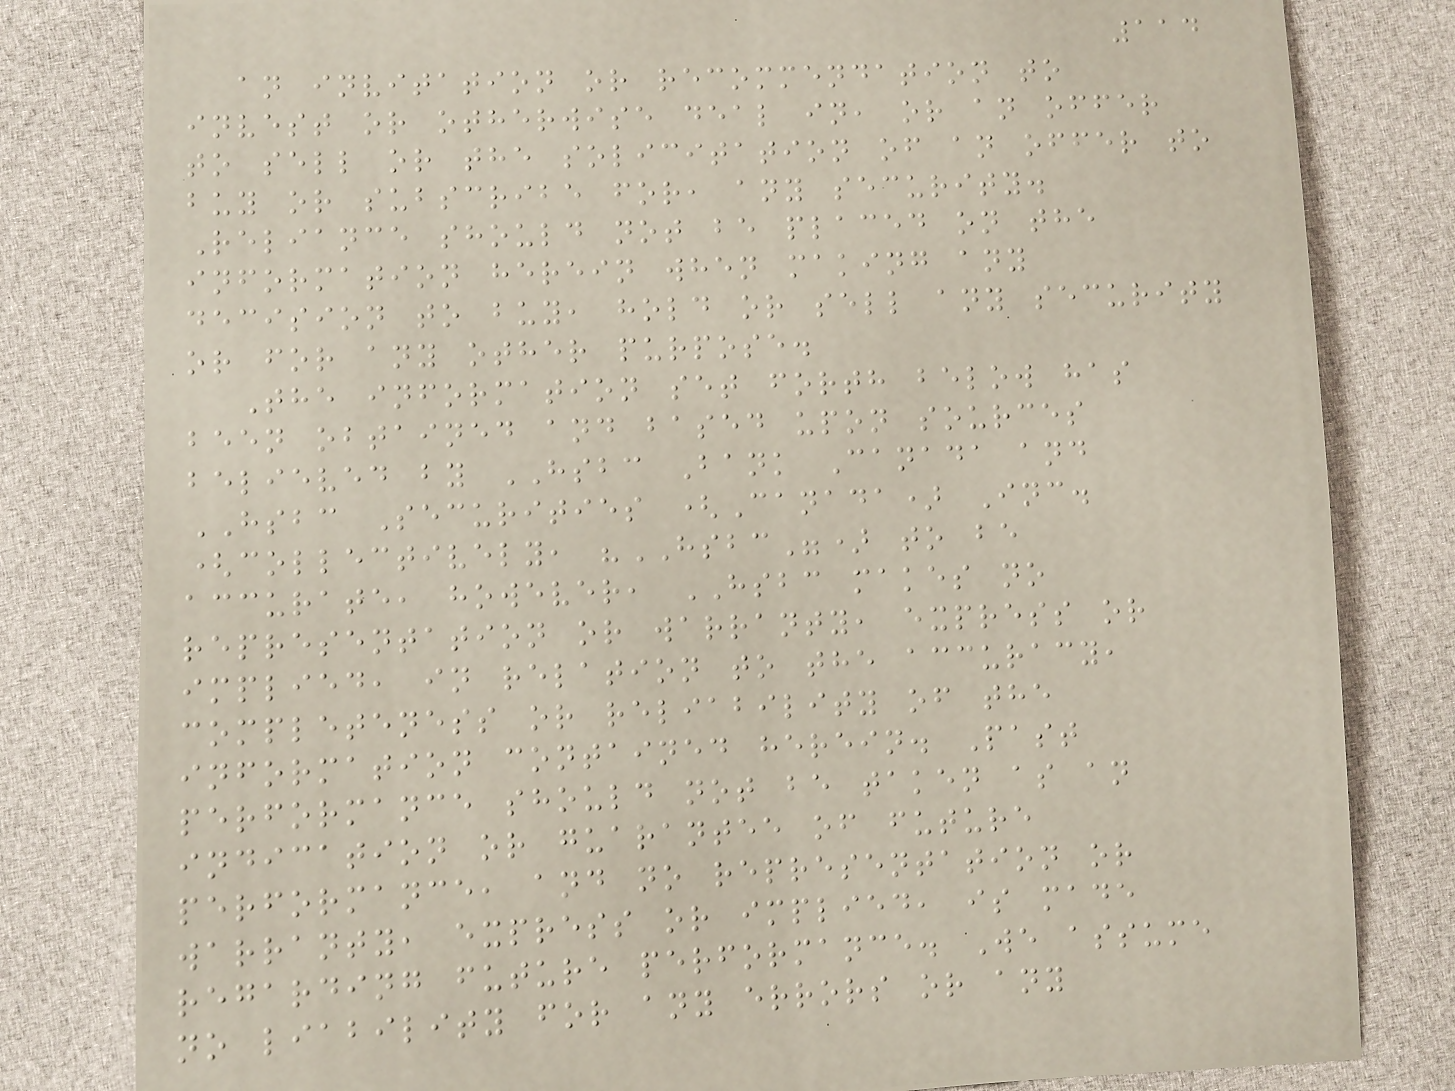114
an invitation or recommendation to
invest or otherwise deal in, or an offer
to sell or the solicitation of an offer to
buy or subscribe for, any security.
Reliance should not be placed on the
information herein when making any
decision to buy, hold or sell any security
or for any other purpose.
The information set forth below has
been obtained and based upon sources
believed by HSBC Bank Canada and
HSBC Securities (Canada) Inc.
(collectively, "HSBC") to be
accurate, however, HSBC makes no
representation or warranty, express or
implied, in relation to the accuracy,
completeness or reliability of the
information contained herein. Past
performance should not be taken as an
indication or guarantee of future
performance, and no representation or
warranty, express or implied, is made
regarding future performance. We assume
no liability for any errors or any
